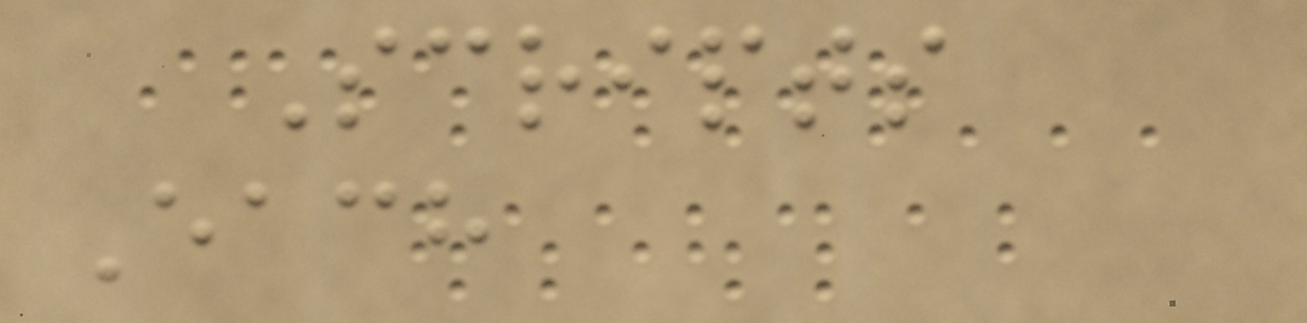Scripts
Each
